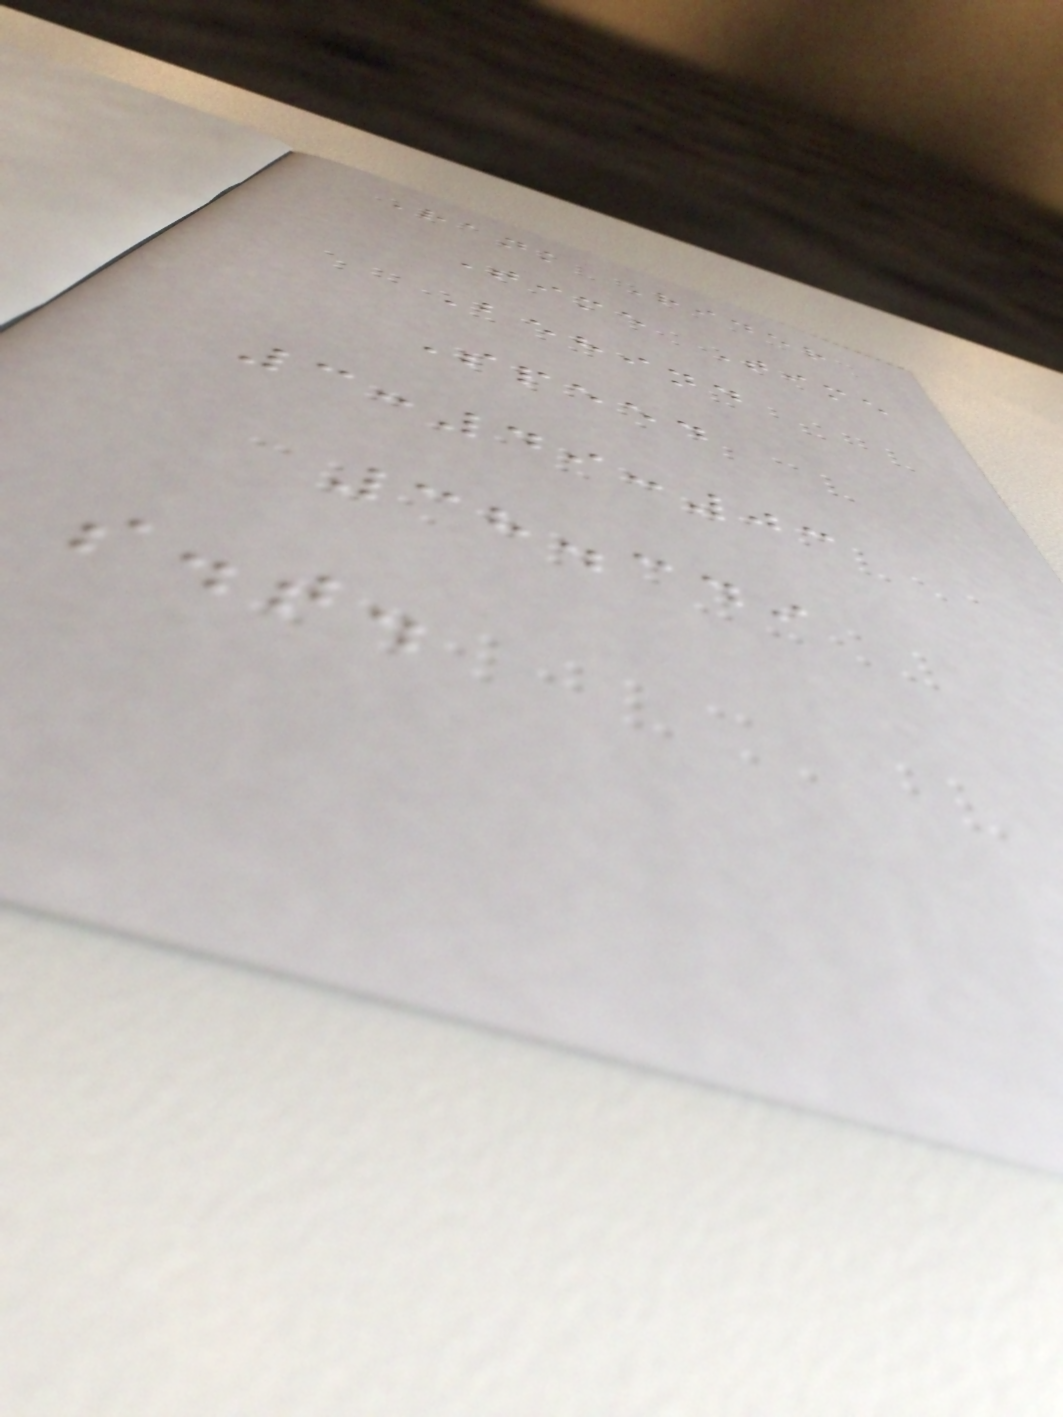Rank Rider
Time Time
Behind
Speed
3:49:03
38.349
s.t.
